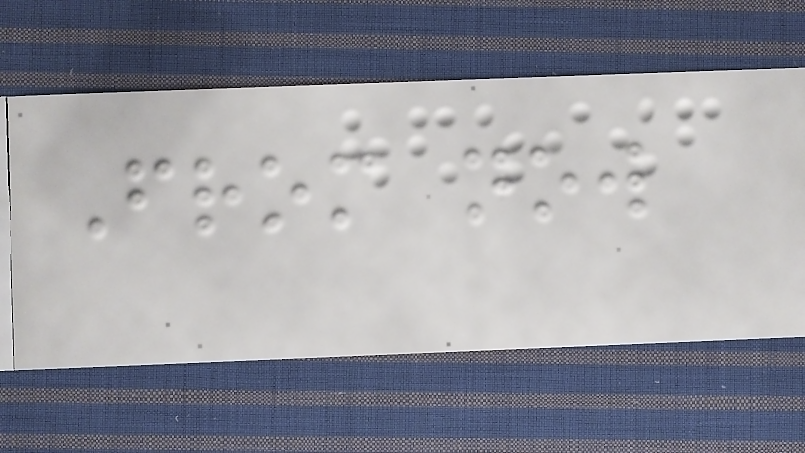From now
